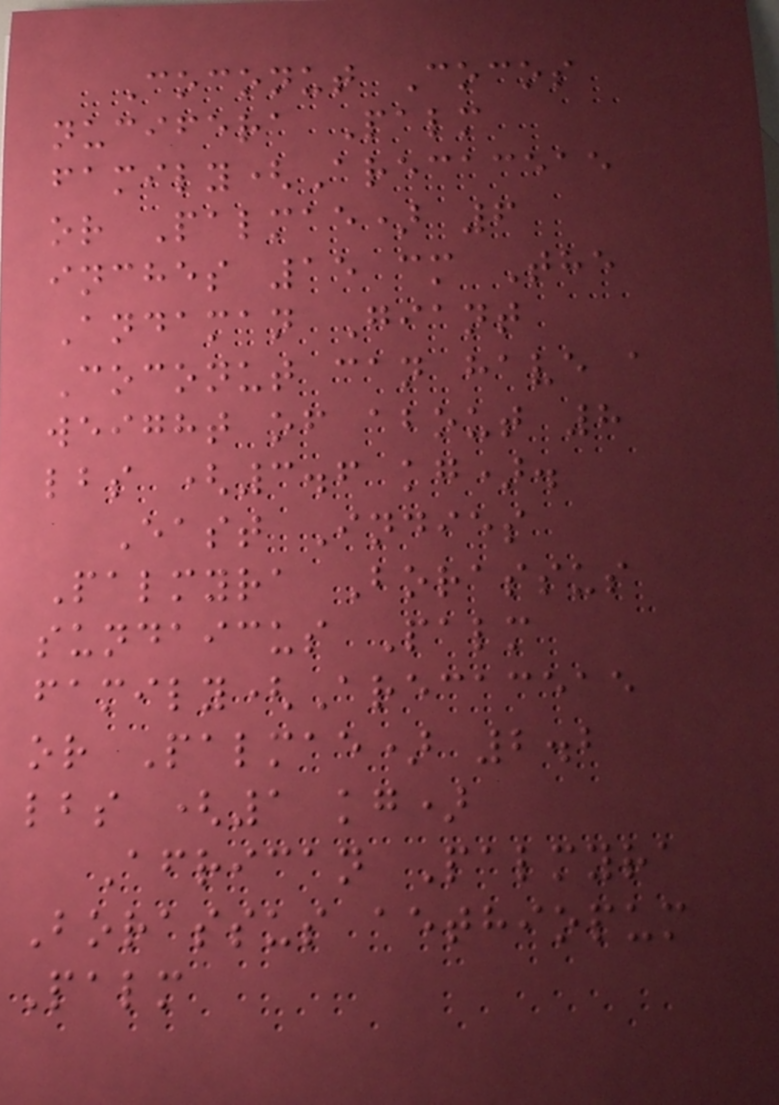Coconut Cocos
nucifera Palm
family(Arecaceae
or Palmae) 6
inches 15 cm The
Andaman Giant
Coconut can have a
weight of about 8
lbs (3.6 kg).
East Indies
Palmyra Borassus
sundaicus Palm
family(Arecaceae
or Palmae) 2.2
lbs (1 kg)
African Palmyra
Borassus aethiopum
Palm
